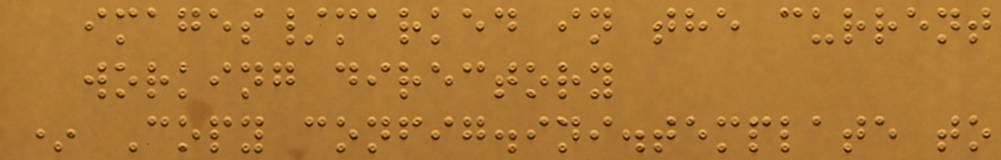images/marked in the current
working directory
* Copy config.ini.template to
